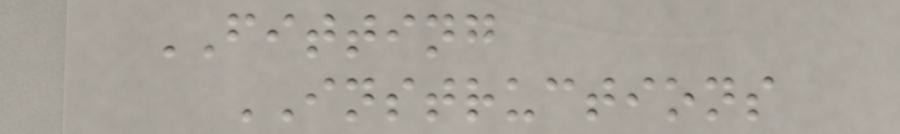FITTING
INSTRUCTIONS
